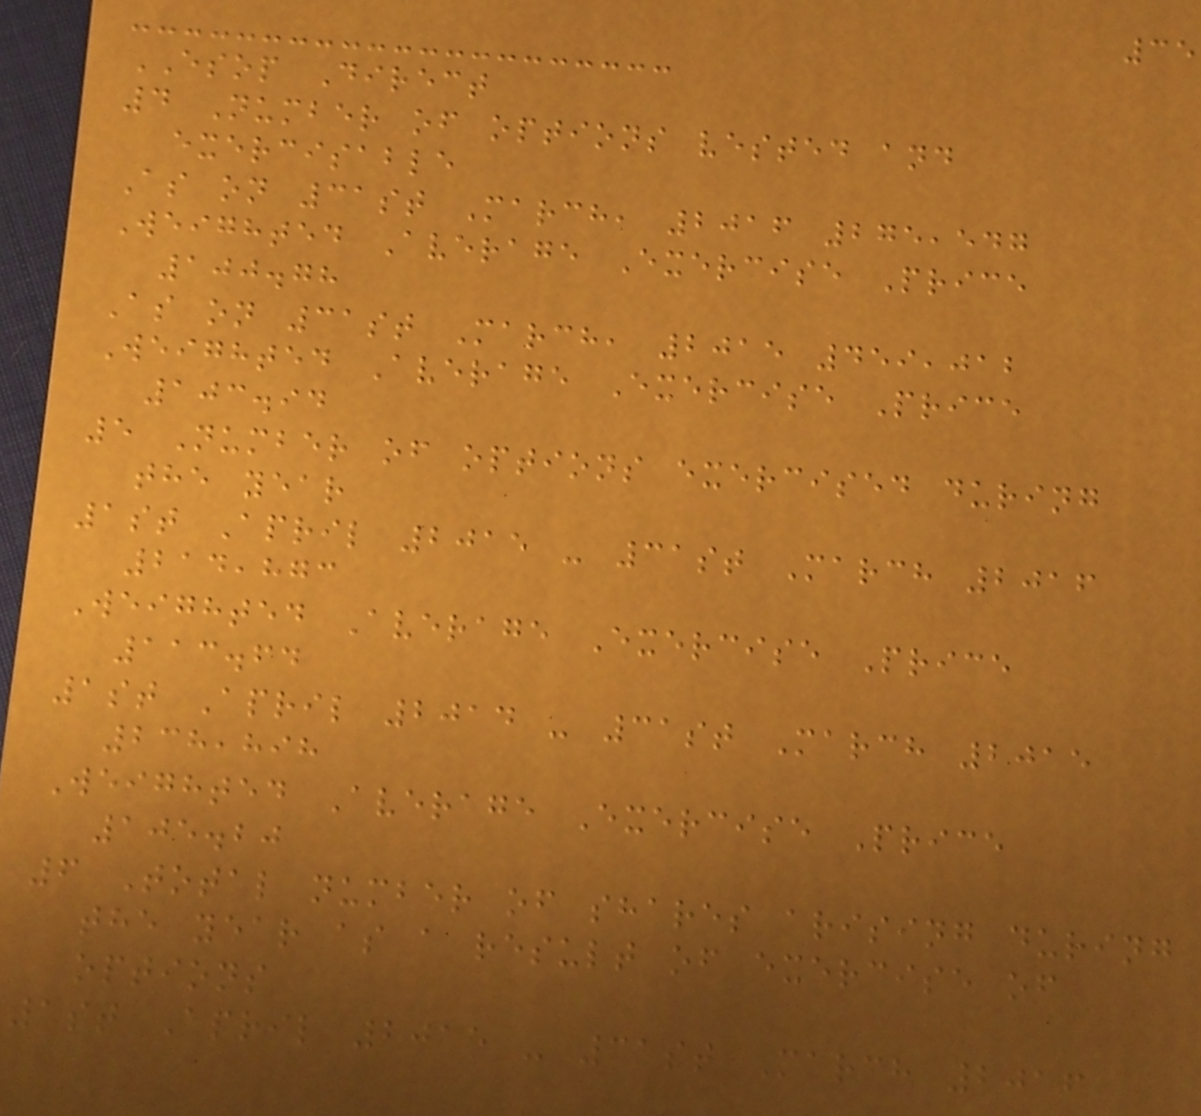35
ESOP Direct
4 Number of options vested and
exercisable
As on 31st March, 2016 275,547
Weighted Average Exercise Price
100.78
As on 31st March, 2015 459,012
Weighted Average Exercise Price
103.94
5 Number of options exercised during
the year
1st April 2015 - 31st March 2016
214,873
Weighted Average Exercise Price
113.64
1st April 2014 - 31st March 2015
238,898
Weighted Average Exercise Price
105.20
6 Total number of shares arising during
the year as a result of exercise of
options
1st April 2015 - 31st March 2016
